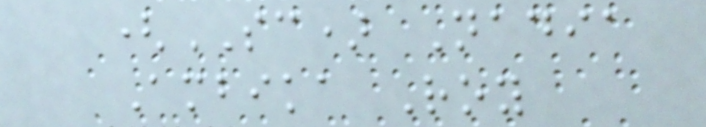(SC) Nadia
Ambika Roy
